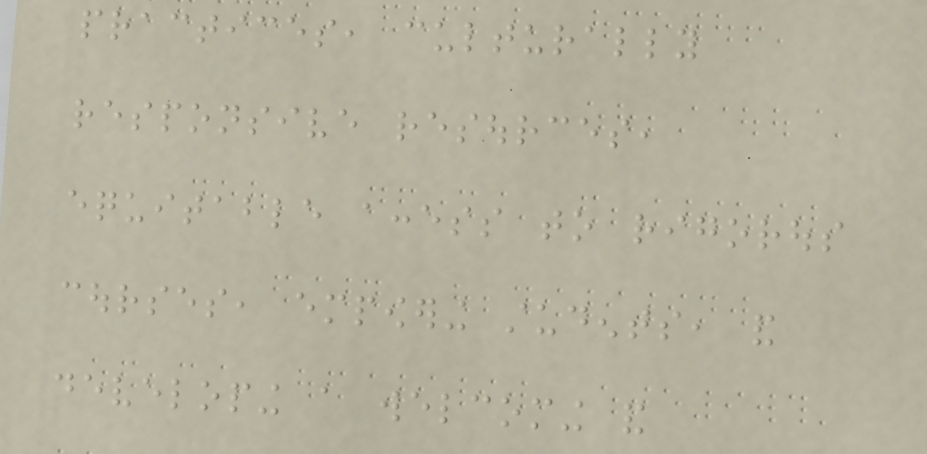practices, culturally
responsive resources,
equitable access to rigorous
courses, empowering students, and
developing a welcoming and
